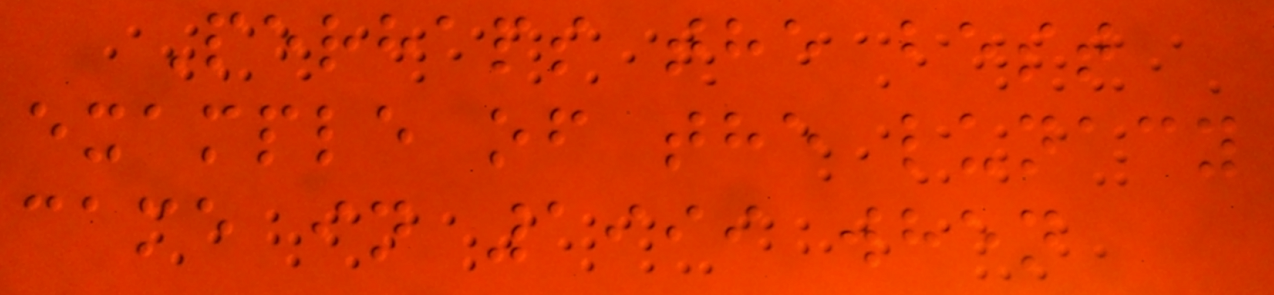Perhaps the best
example of the lunacy
came in 1999 when
